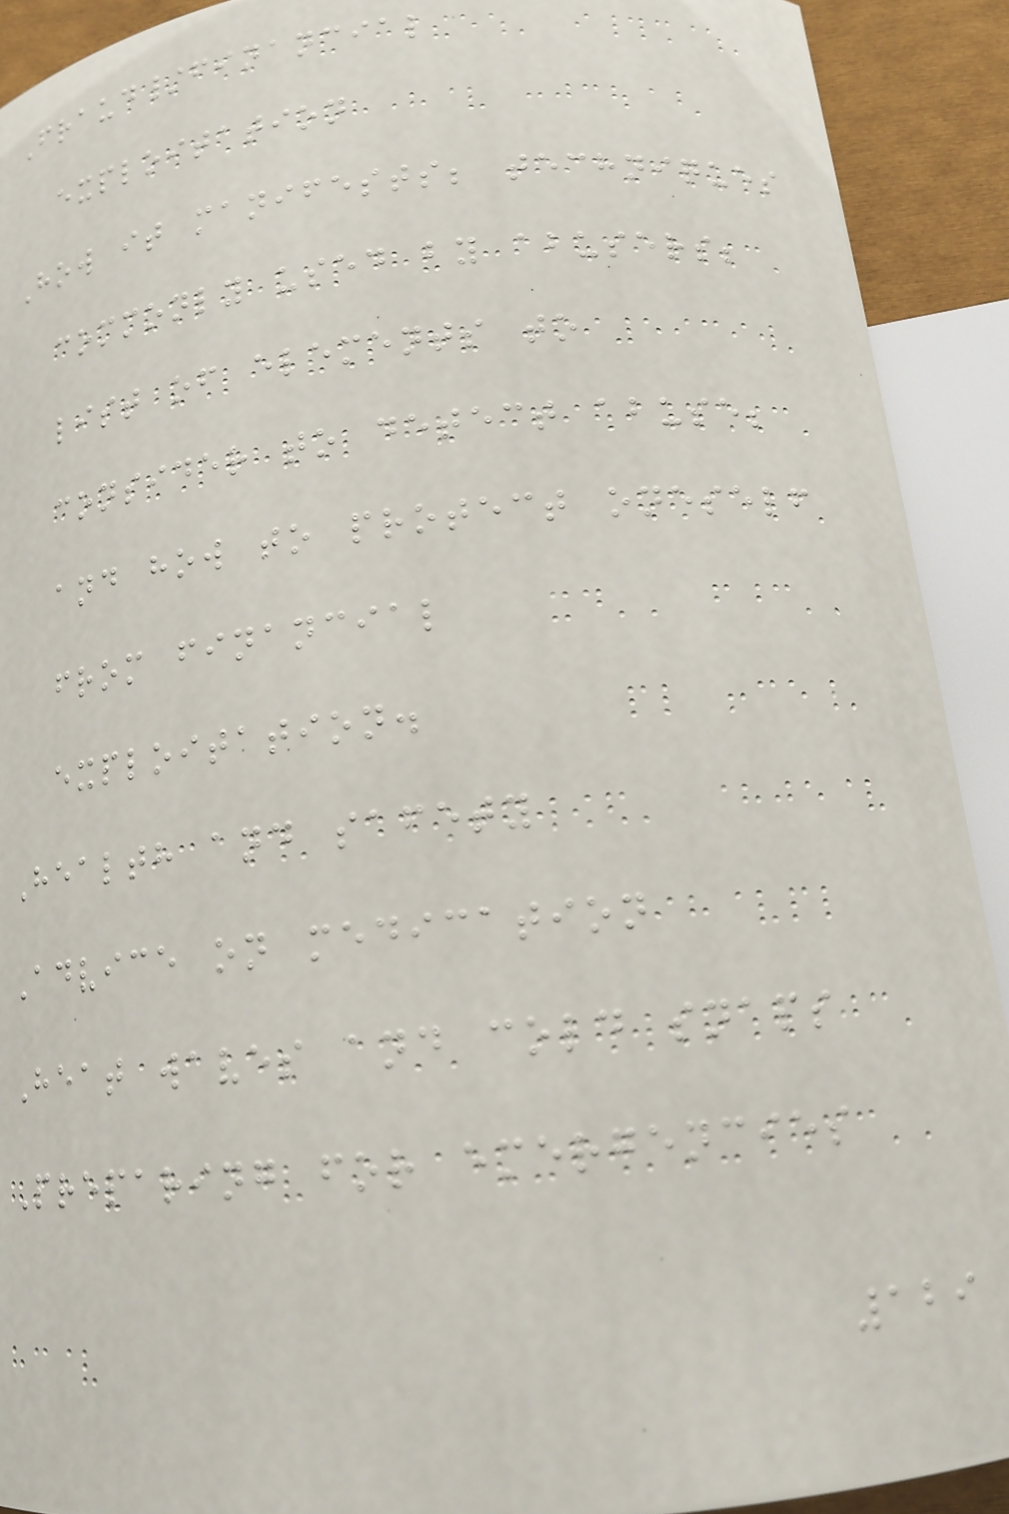Fraud/financial
exploitation
How it manifests; techniques
commonly used by abusers;
list of elements to
consider to detect abuse;
and how to protect oneself
from financial
exploitation.
Health and safety
Advice on medication
Heat waves and cold snaps
Preparing for emergencies
129
